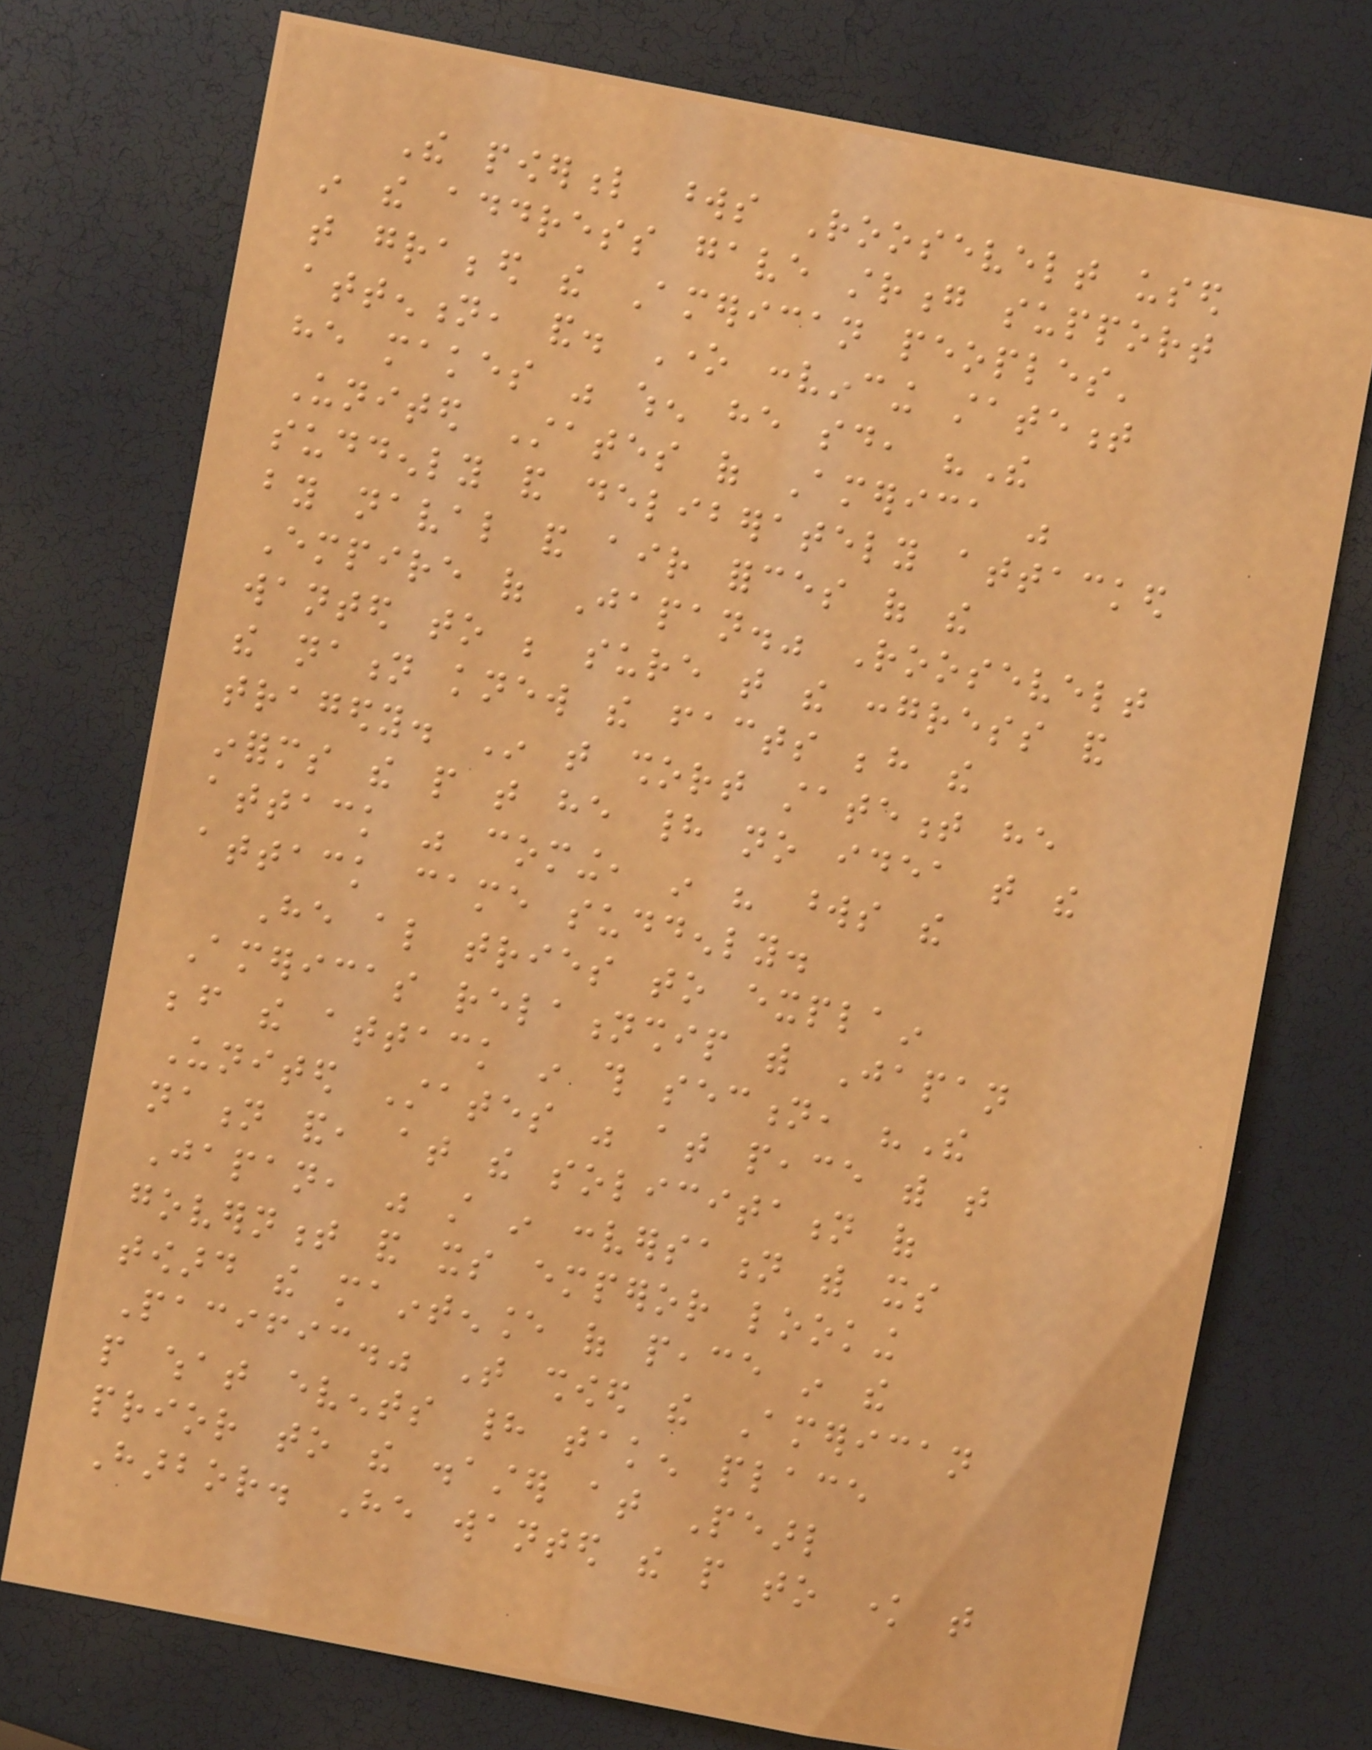The powerful words Roosevelt used
in the address gave strong support
that grabbed the American peoples'
attention, and. One convincing statement
he makes was when he said, "The
United States of America was
suddenly and deliberately attacked
by naval and air forces of the
Empire of Japan." Roosevelt
wanted to be sure that the congress and
the nation knew the facts behind the
tragedy. In that short statement he
informs the people that he had no idea that the
attack was coming, in his words the
attack came suddenly.
He also tries to explain
Americas relationship with Japan
before the attack in this section, "The
United States was at peace with that
nation and, at the solicitation of
Japan, was still in conversation with its
government and its emperor looking
toward the maintenance of peace in the
Pacific." That showed the American
people what events had taken place
prior to the disaster at Pearl
Harbor. He wanted the people to know that
